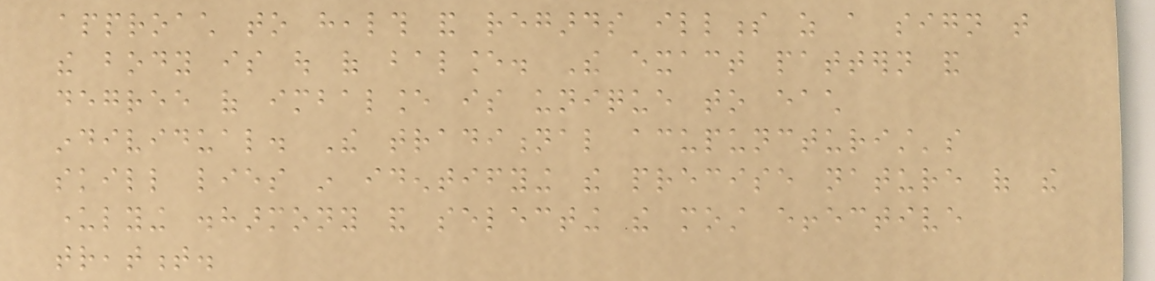approach to health and regards illness as a sign that
the body is out of balance. The exact pattern and
degree of imbalance is unique to each
individual. The traditional acupuncturist's
skill lies in identifying the precise nature of the
underlying disharmony and selecting the most effective
treatment.
